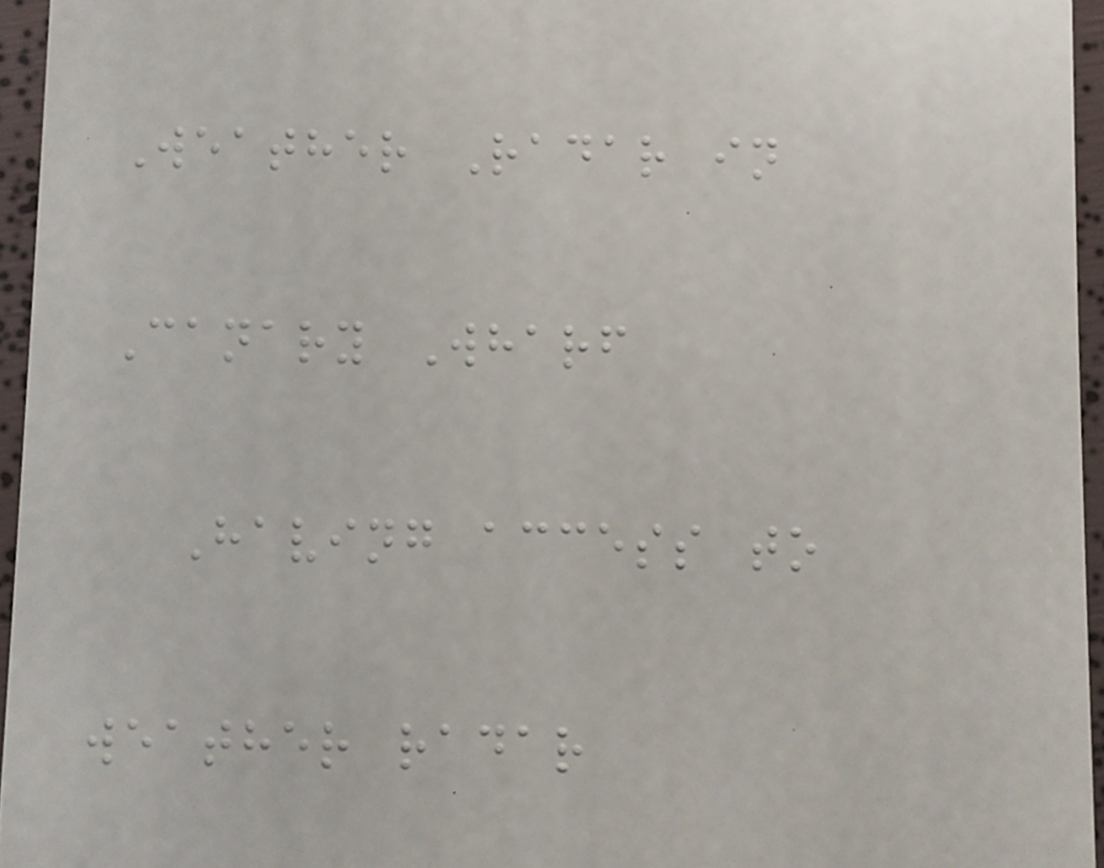Weather Radar in
Canary Wharf
Having access to
weather radar
